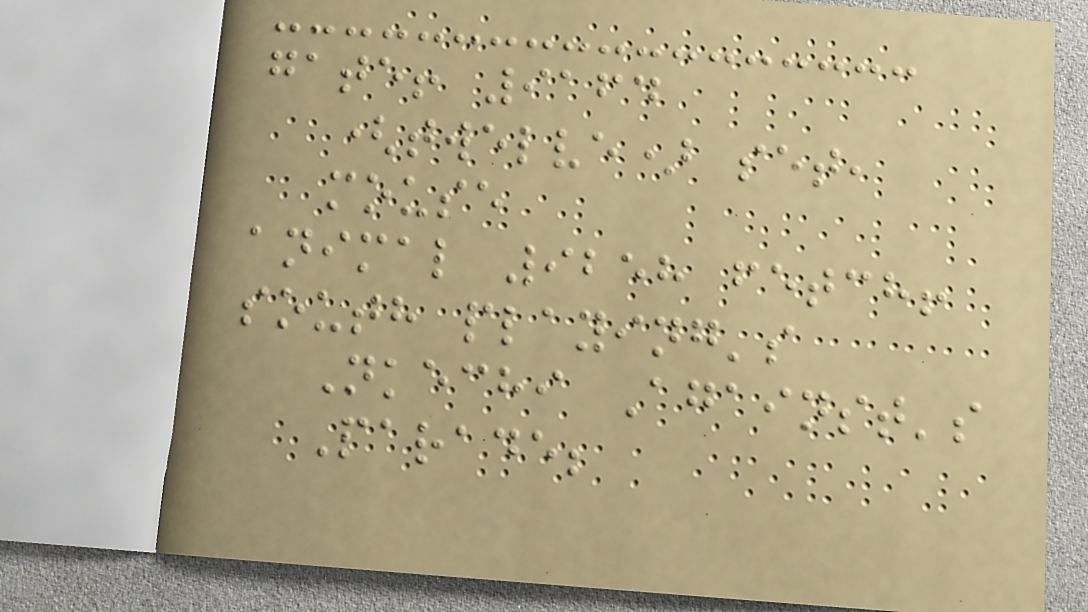gate! 9164
(twelve) set,
mouse
animal 9258 fetch!
south playing's
Nkechi Against's
Parade;
